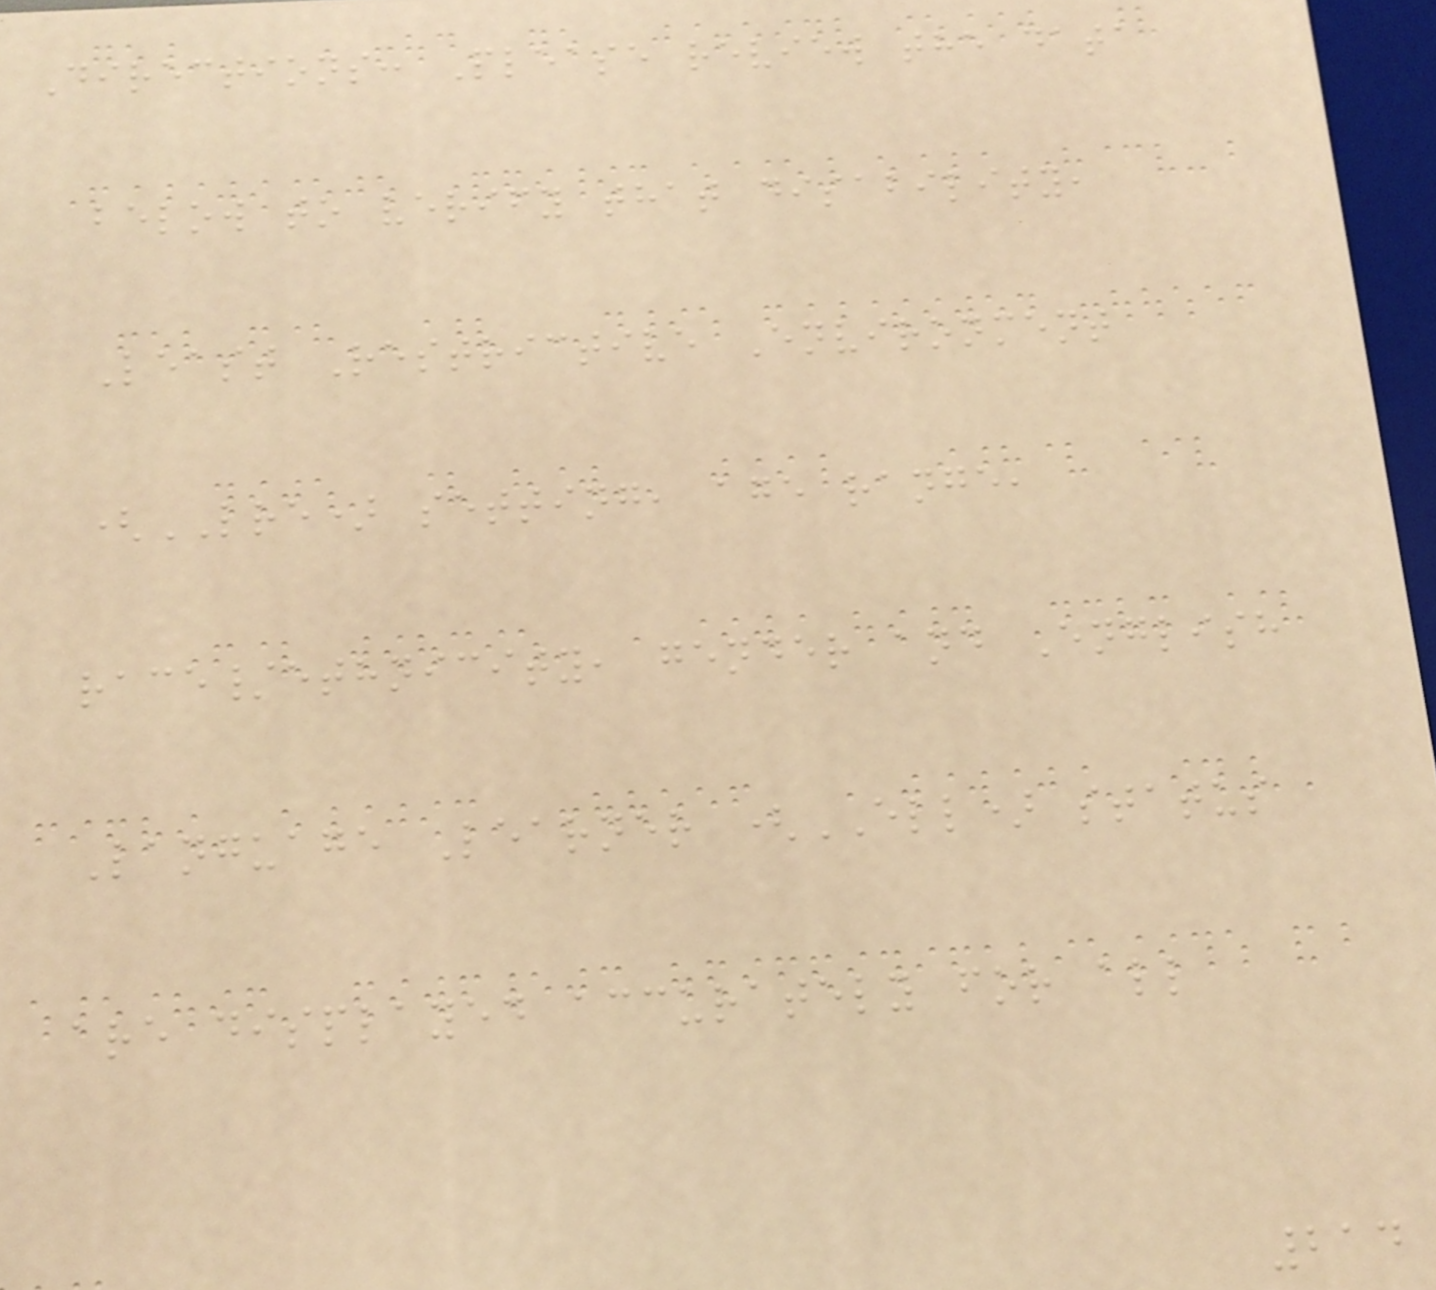Directions: Please review the data
below to verify that disability,
Least Restrictive Environment
(LRE) setting, age range,
race/ethnicity, gender and English
Language Learner (ELL) status
are displayed accurately for all
214
